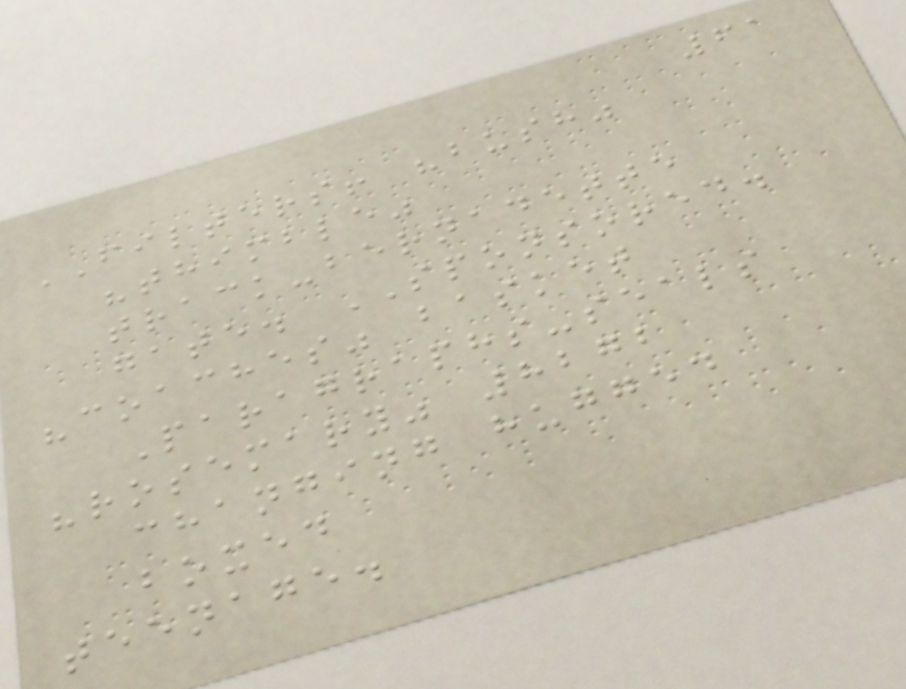61
FILTERS! "bush"
"thimble"
track-bernadette
gate. SPONSORED.
"coaches" basket
Paragraphs-seals
"rosemary" 8272
changing hugged
boxed
teenage.
